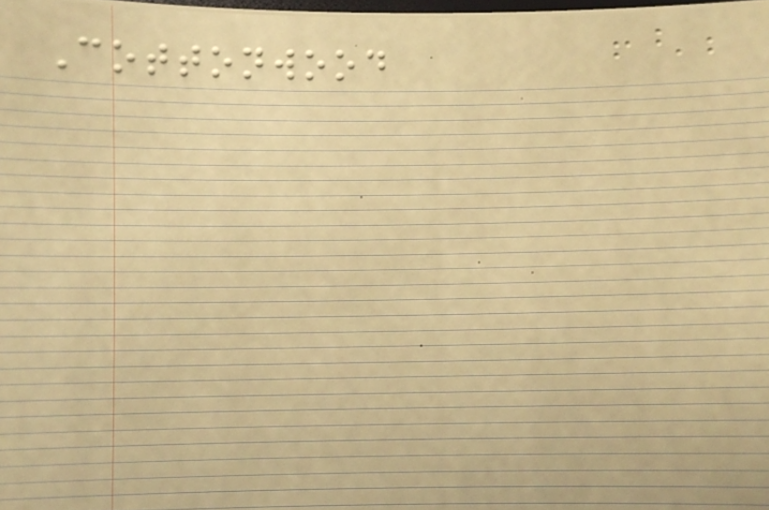Cottonwood
